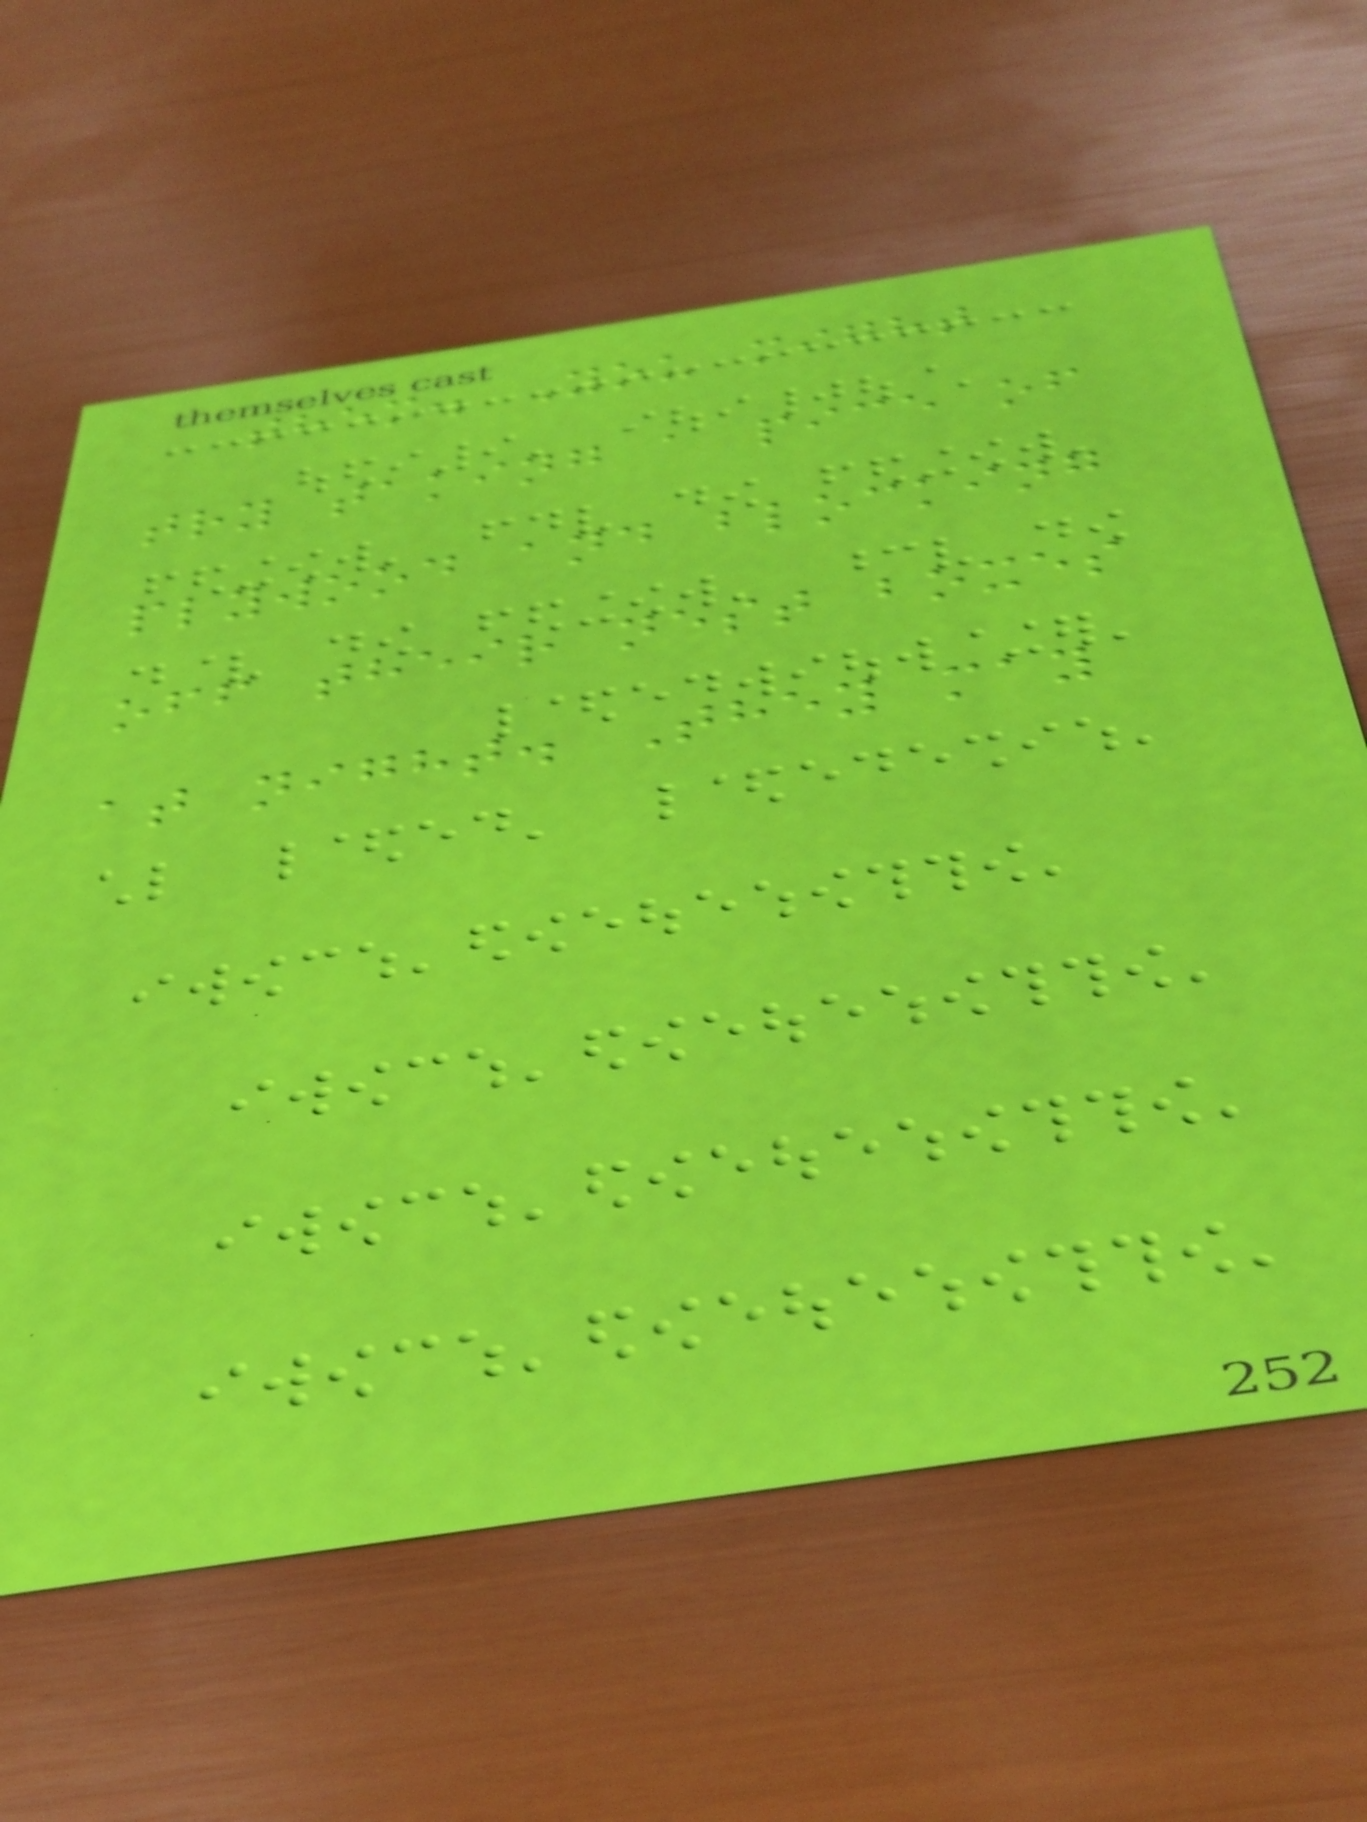them. You might
try taking a pice of
plywood and blocking
off their nest boxes
at night. They may
